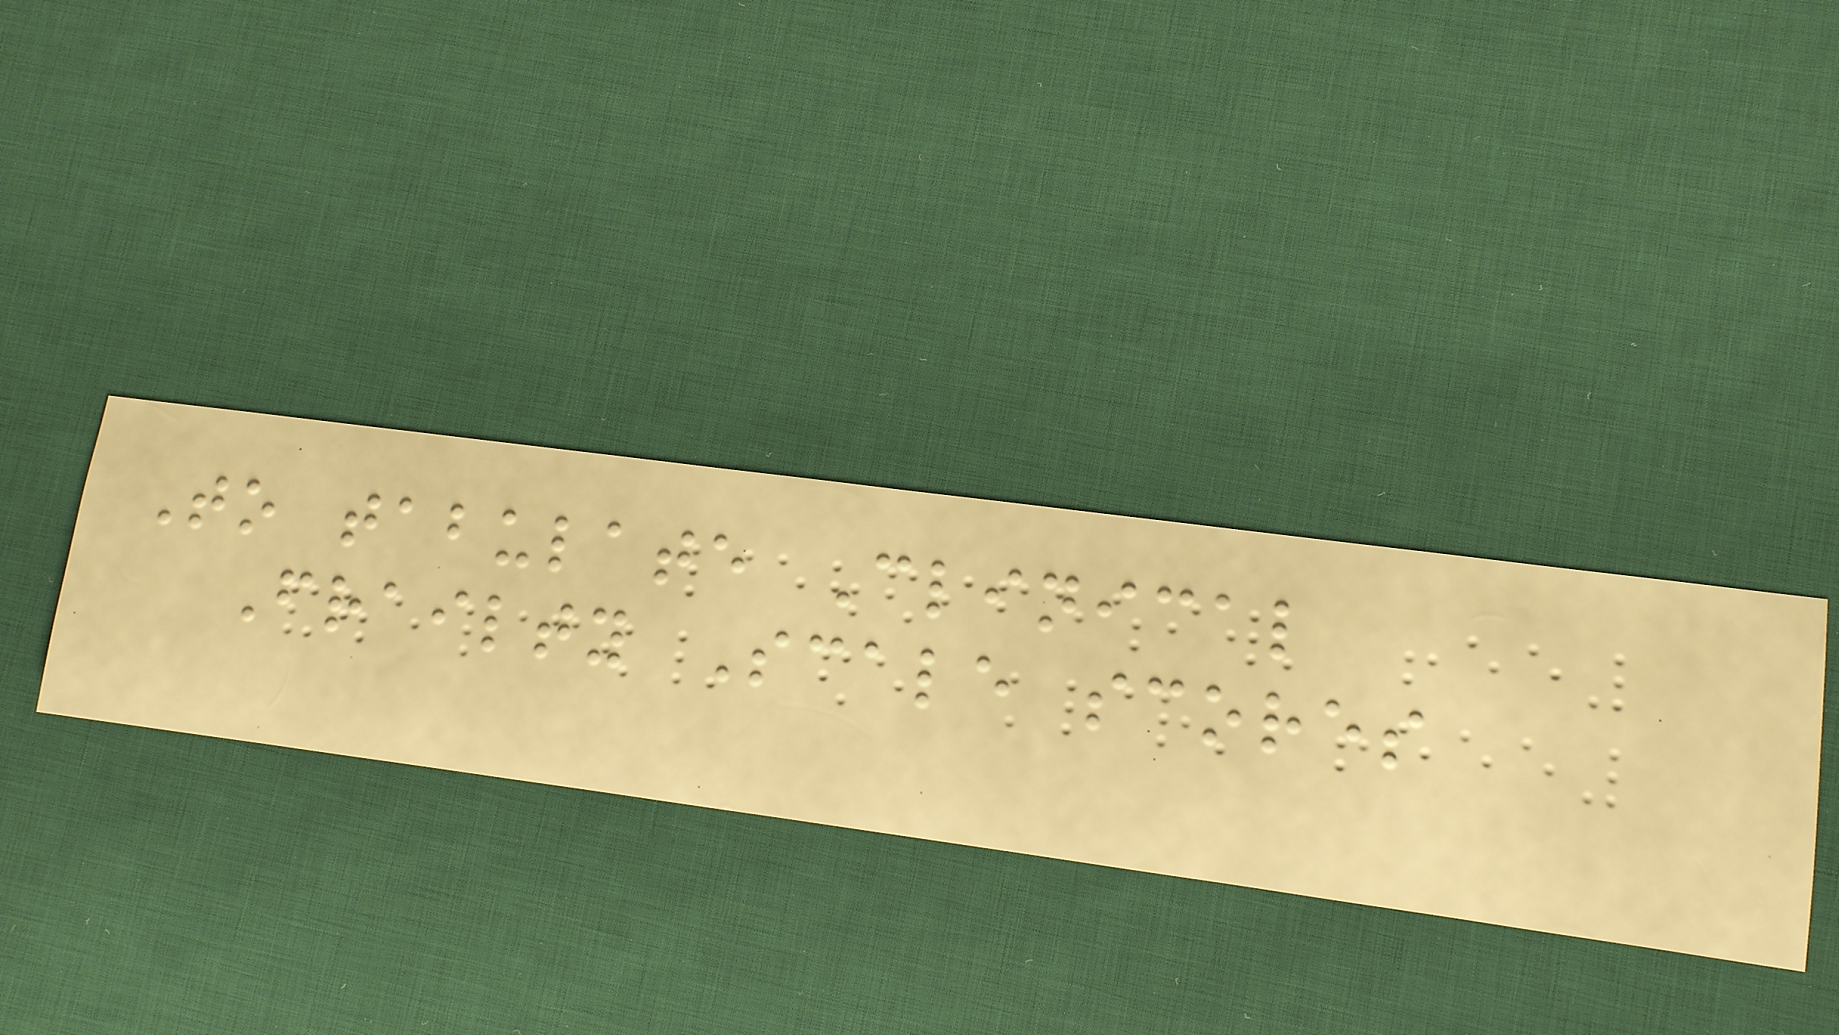To tabulate Clinical
Frailty Scale scores
